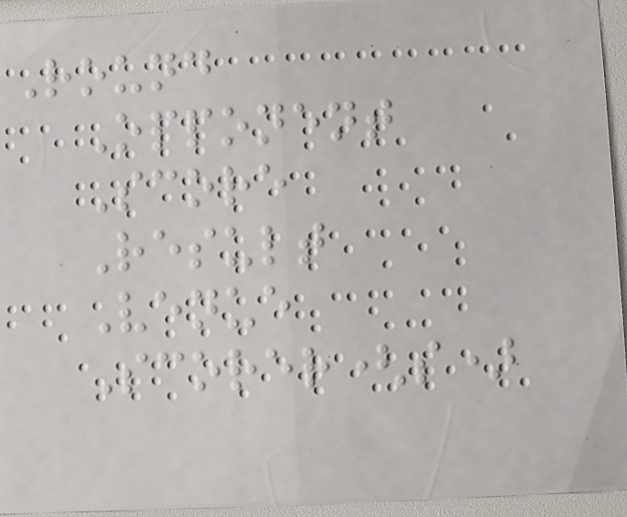Round
Opponent
Score
Result
Venue
Scorer(s)
